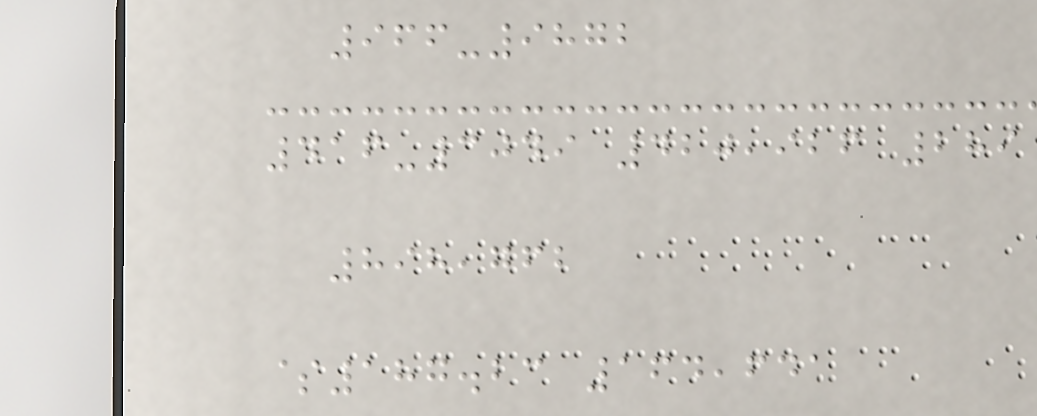966-9872
416-3049 420,926 289
898,762
$187.23 164,641
